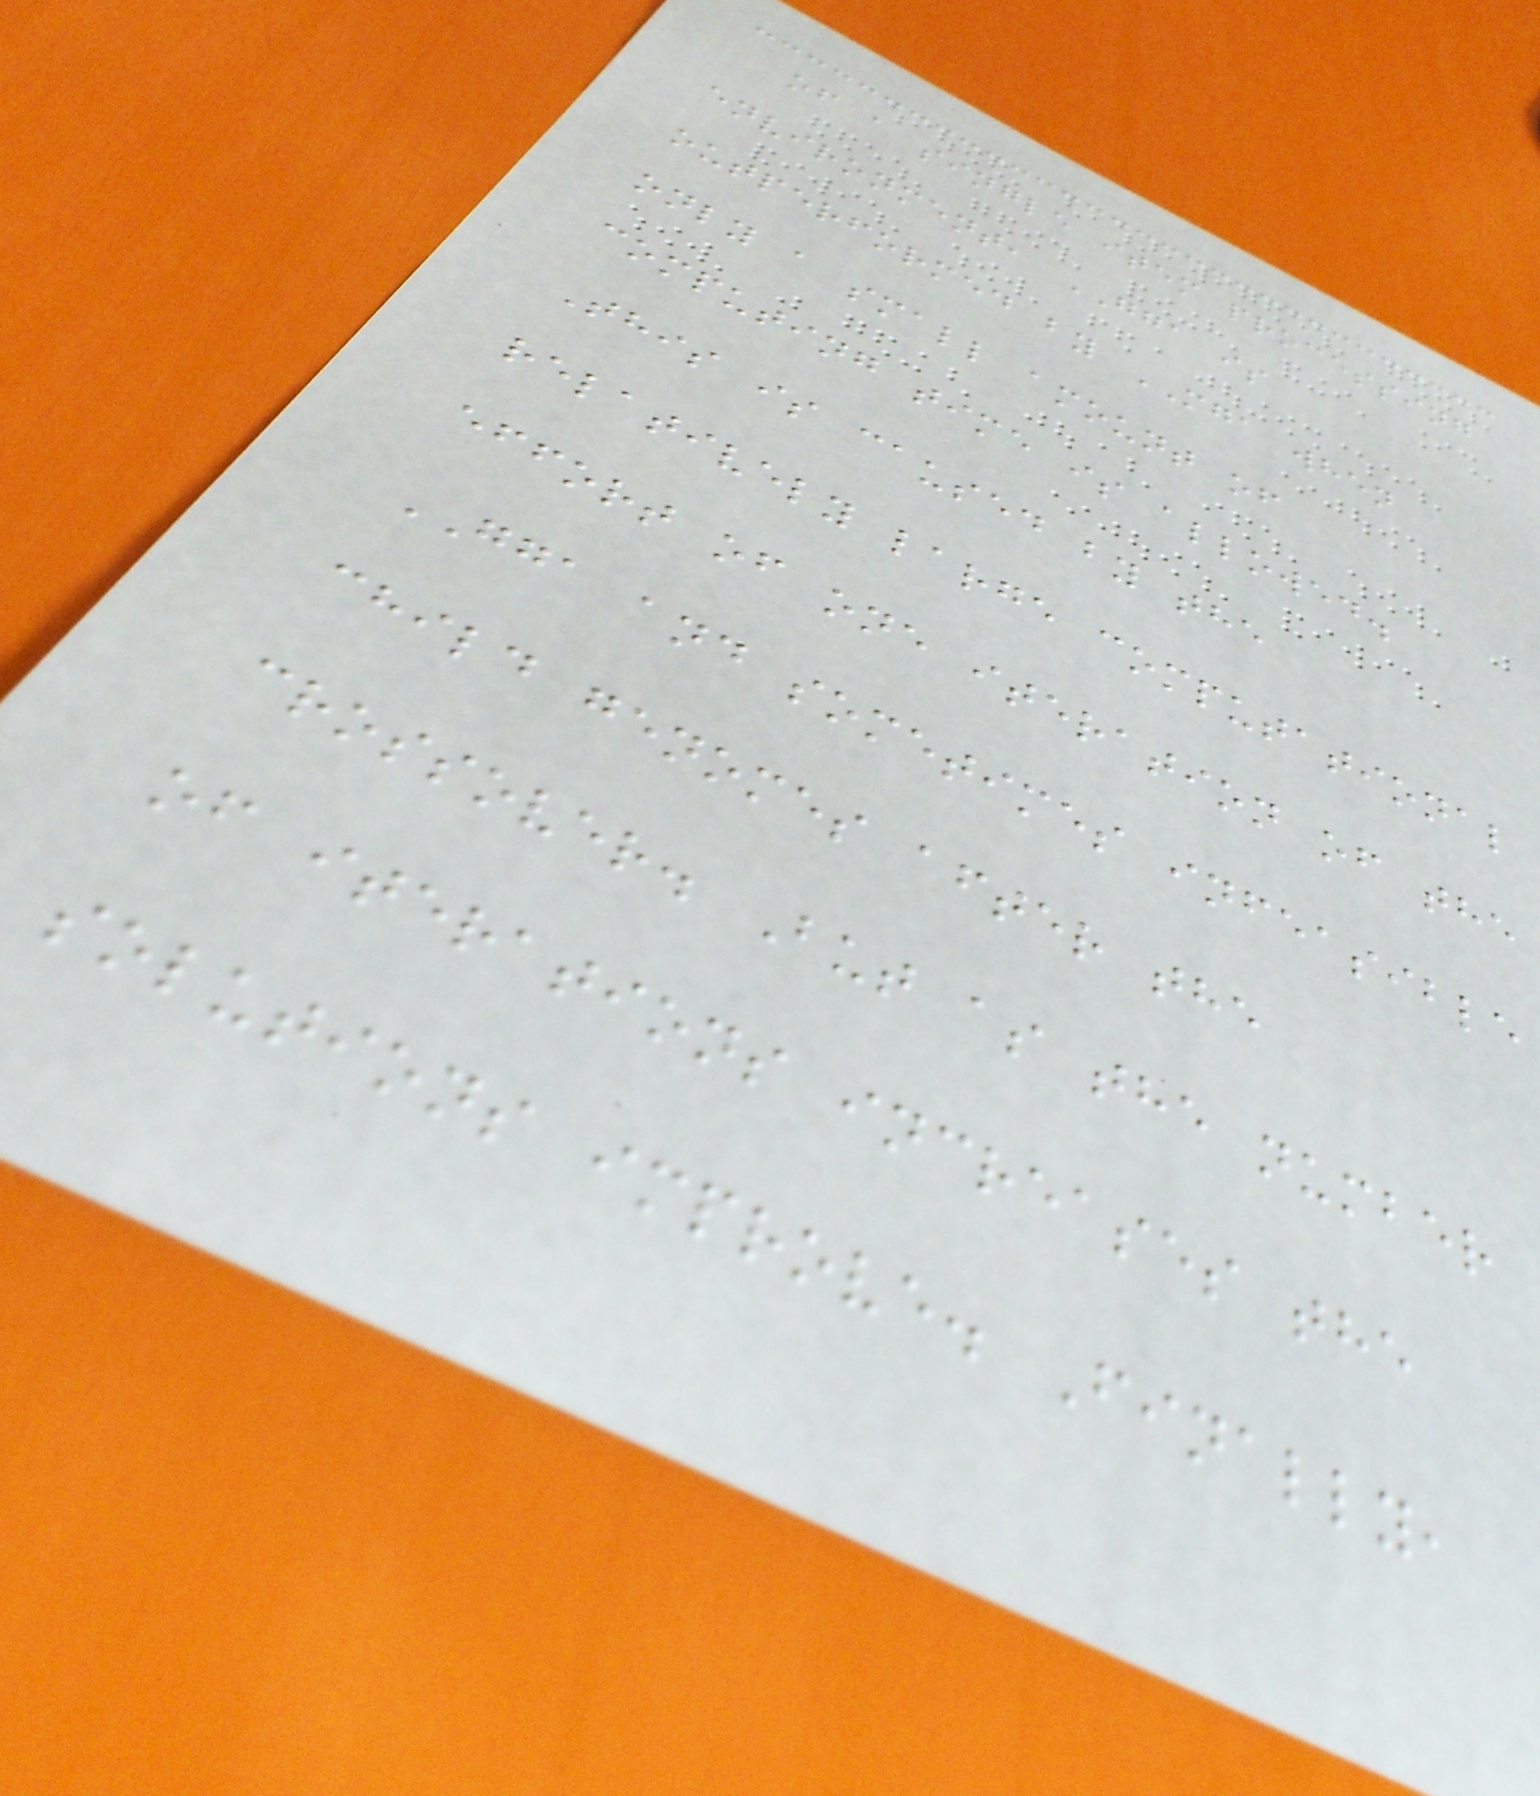of a single item processing
environment, GGA is
outperformed by MGA when
only a small amount of
computing time is allowed.
This is caused by the
relatively large computational
effort of one iteration of the
GGA and sometimes infeasible
child genomes after the
crossover. But as the number
of iterations increases the
solutions improve. Finally,
